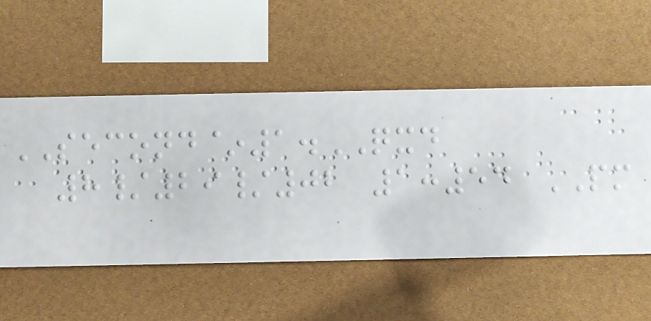SECOND~1.QXD
8/29/02 1:54 PM
